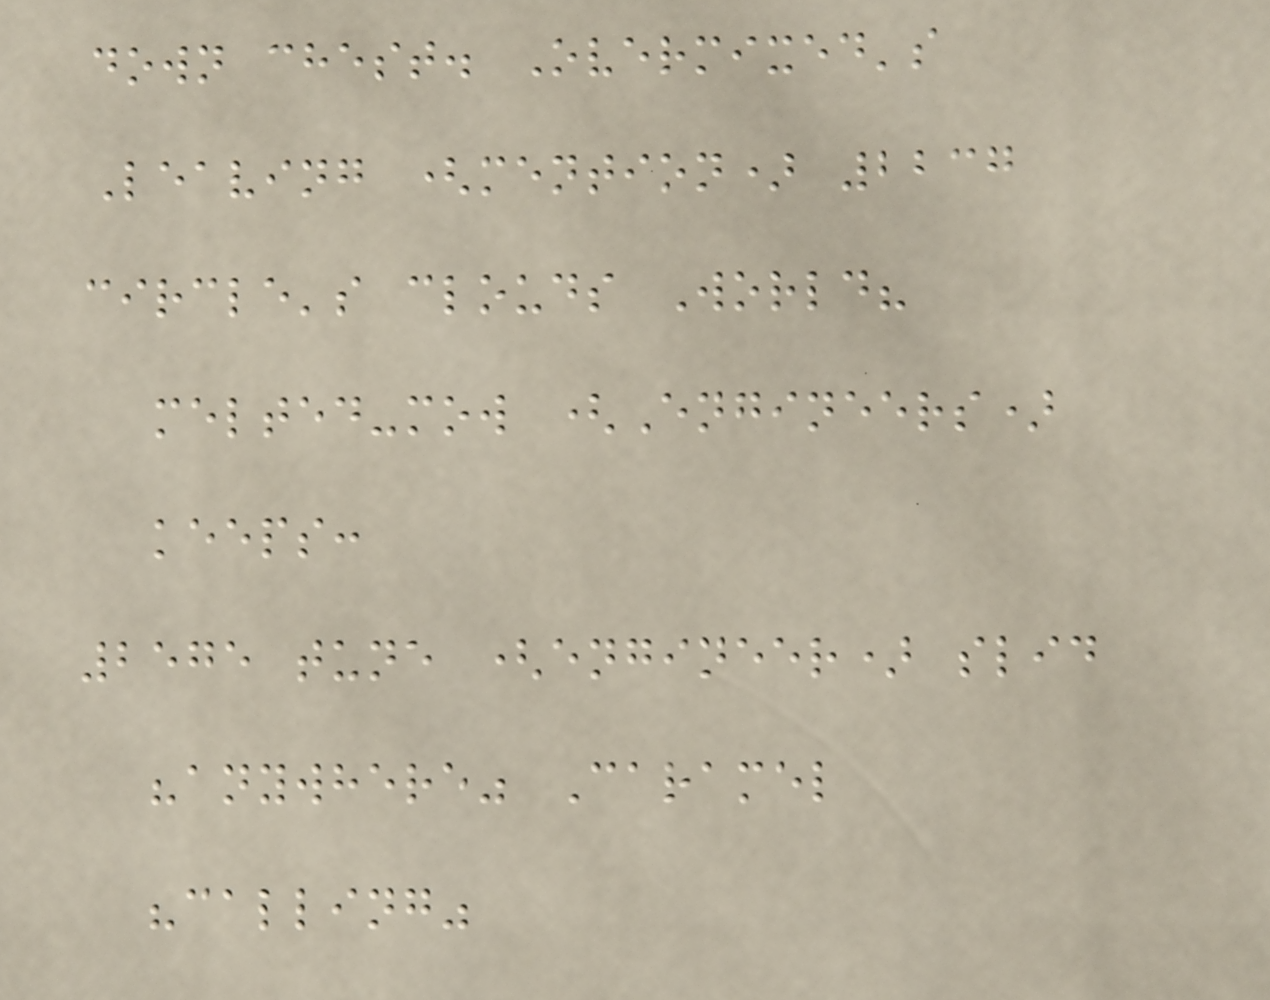down chest. Overmixed's
Leaving (mention) 2237
circle's clouds World?
melted-mow (Engineers)
keeps:
2575 tune (engineer) slid
"anywhere" Caramel
"calling"
